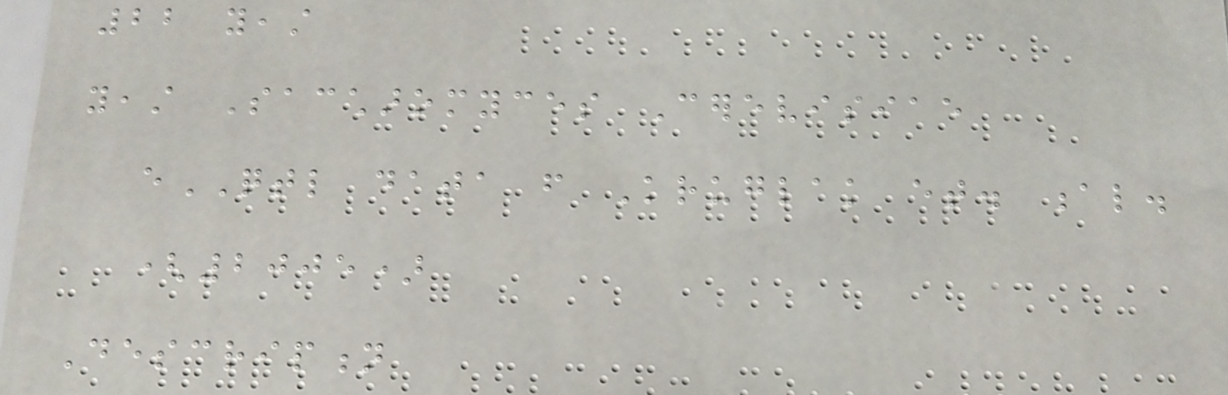22 yeast
yeast Saccharomyces Cerevisiae
eQTL data from Kruglak et. al.
(2005)
Description
